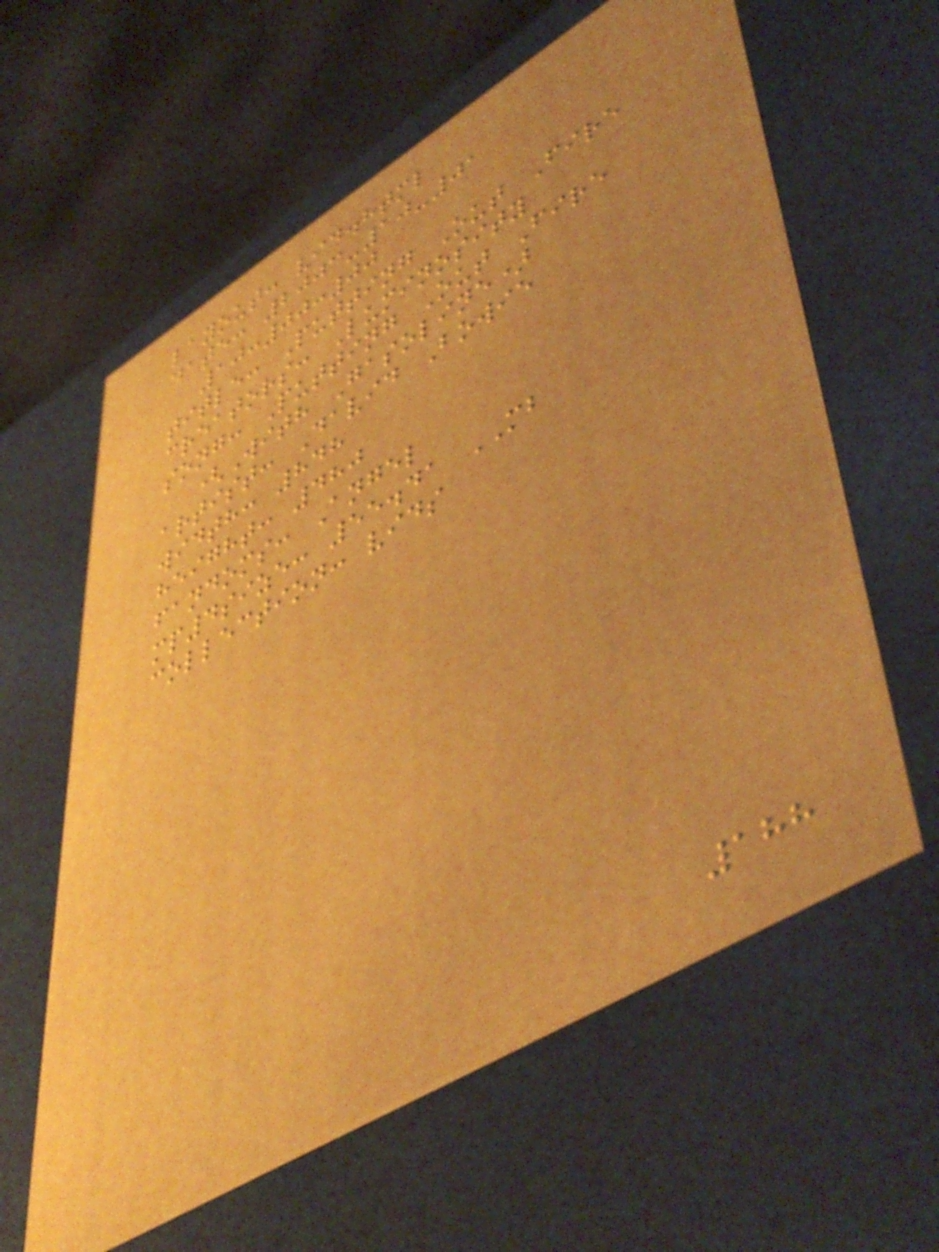layout: vid.html
date: 2003-10-01
10:00:00
title: Putting Out Fire
creators: Luminosity
song: Putting Out Fire
(With Gasoline)
artist: David Bowie
width: 848
height: 480
fandoms: Angel
mp4size: 55.41 MB
collection: vids
188
